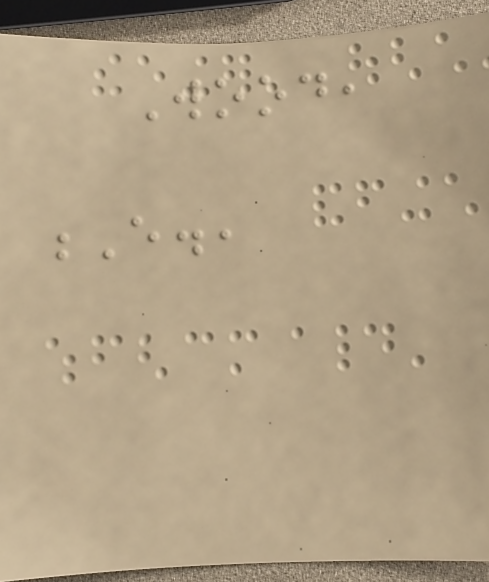Wood,
E.,
